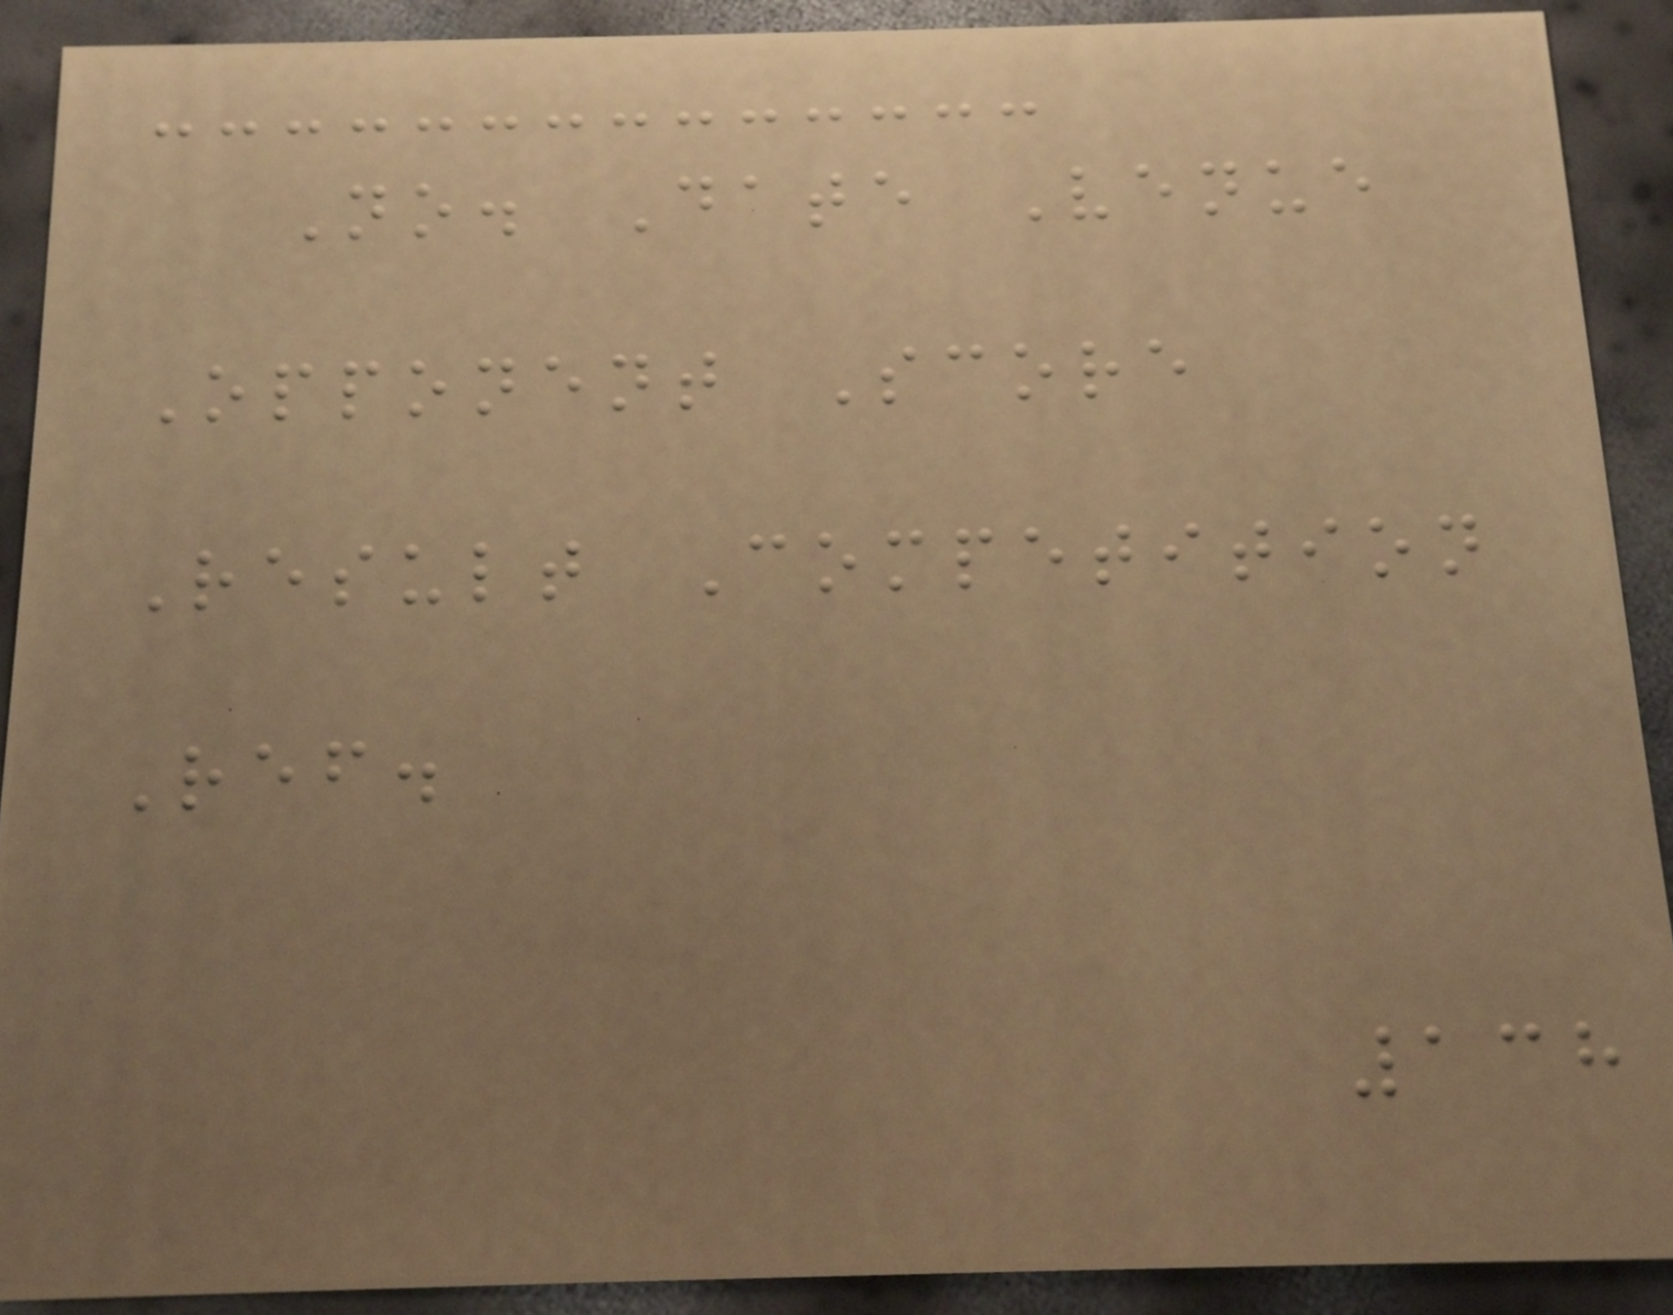No. Date Venue
Opponent Score
Result Competition
Ref.
138
